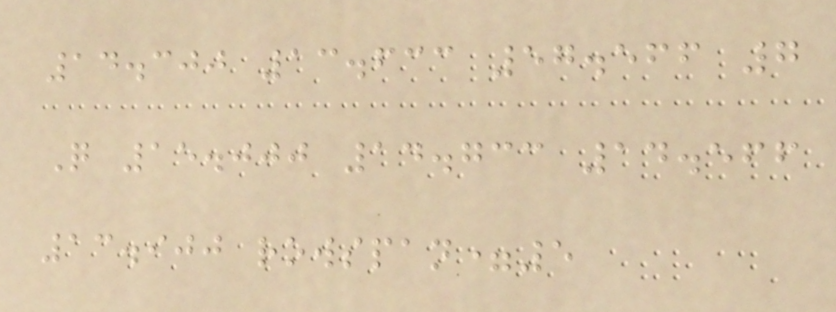14.300 13.633 57.566 7
Q 15.000 14.733 14.566
13.900 rowspan=5
